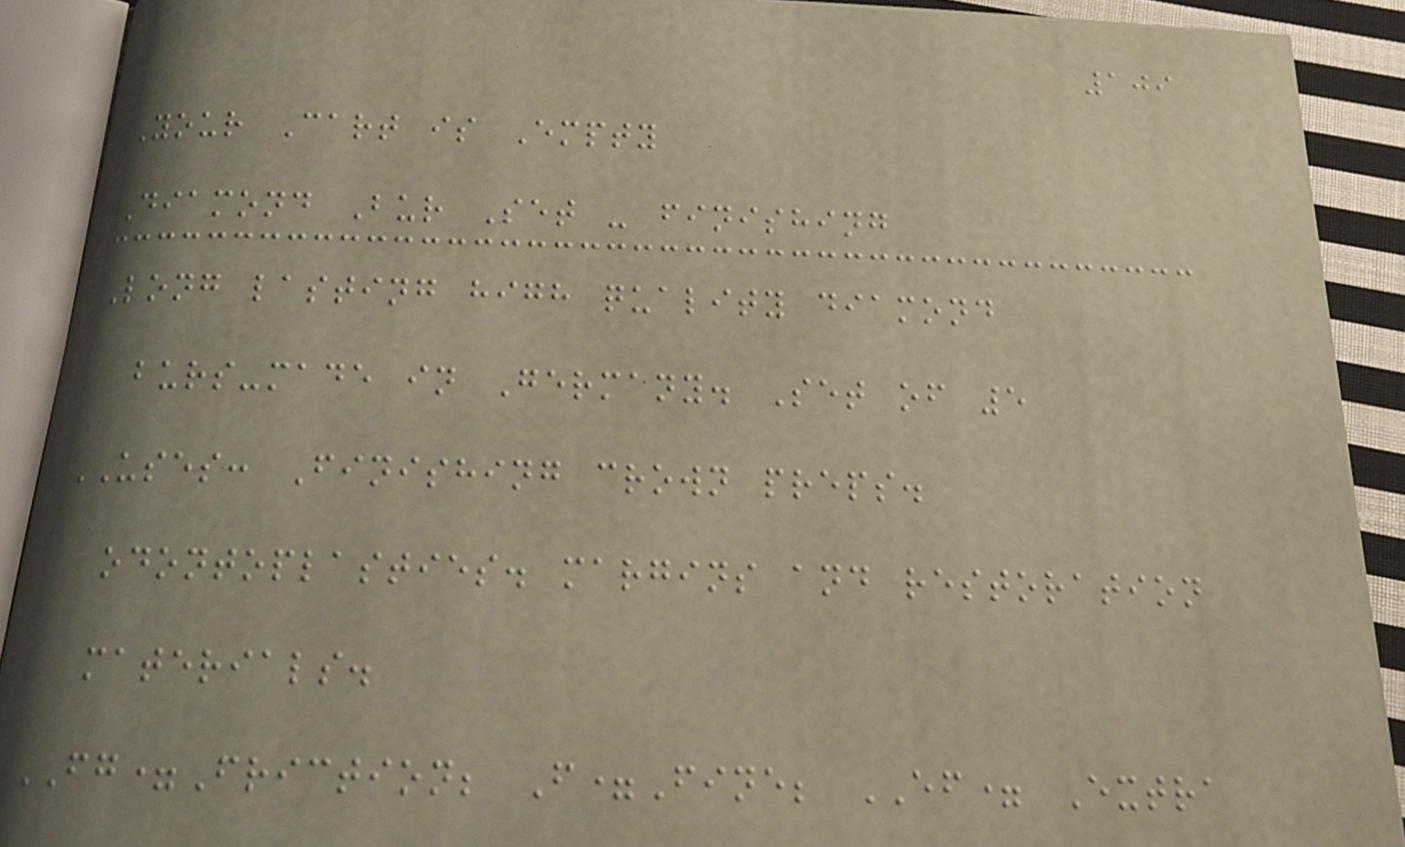109
Your Cart is Empty
Diamond Bur Set - finishing
Long lasting high quality diamond
burs-made in Germany. Set of 5
USES: Finishing crown preps.
odontoplasties. margins and restoration
materials.
FG=Friction; F=Fine; EF= Extra
